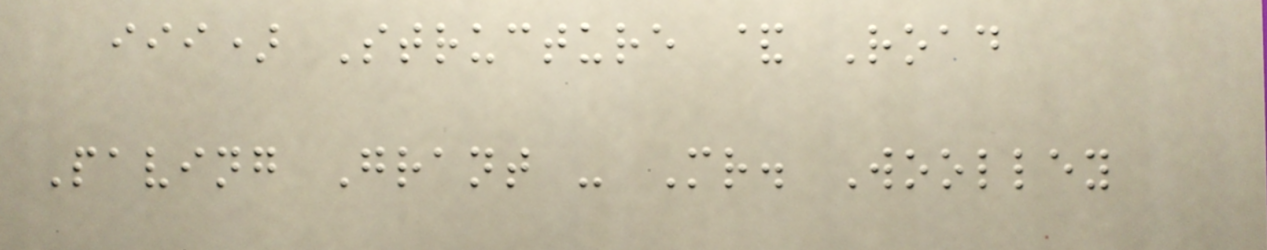iii) Structure & Road
Paving Grant - Mr. Woolley
